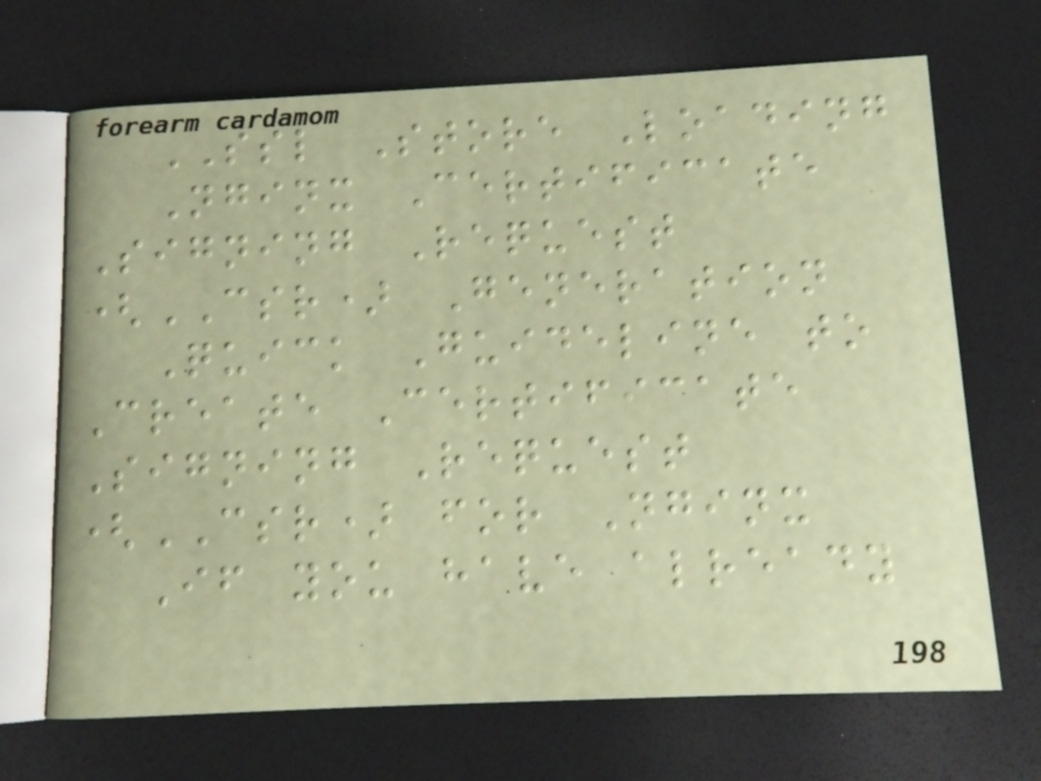SSL Store Loading
Nginx Certificate
Signing Request
(CSR) Generation
Quick Guideline to
Create Certificate
Signing Request
(CSR) for Nginx
If you have already
